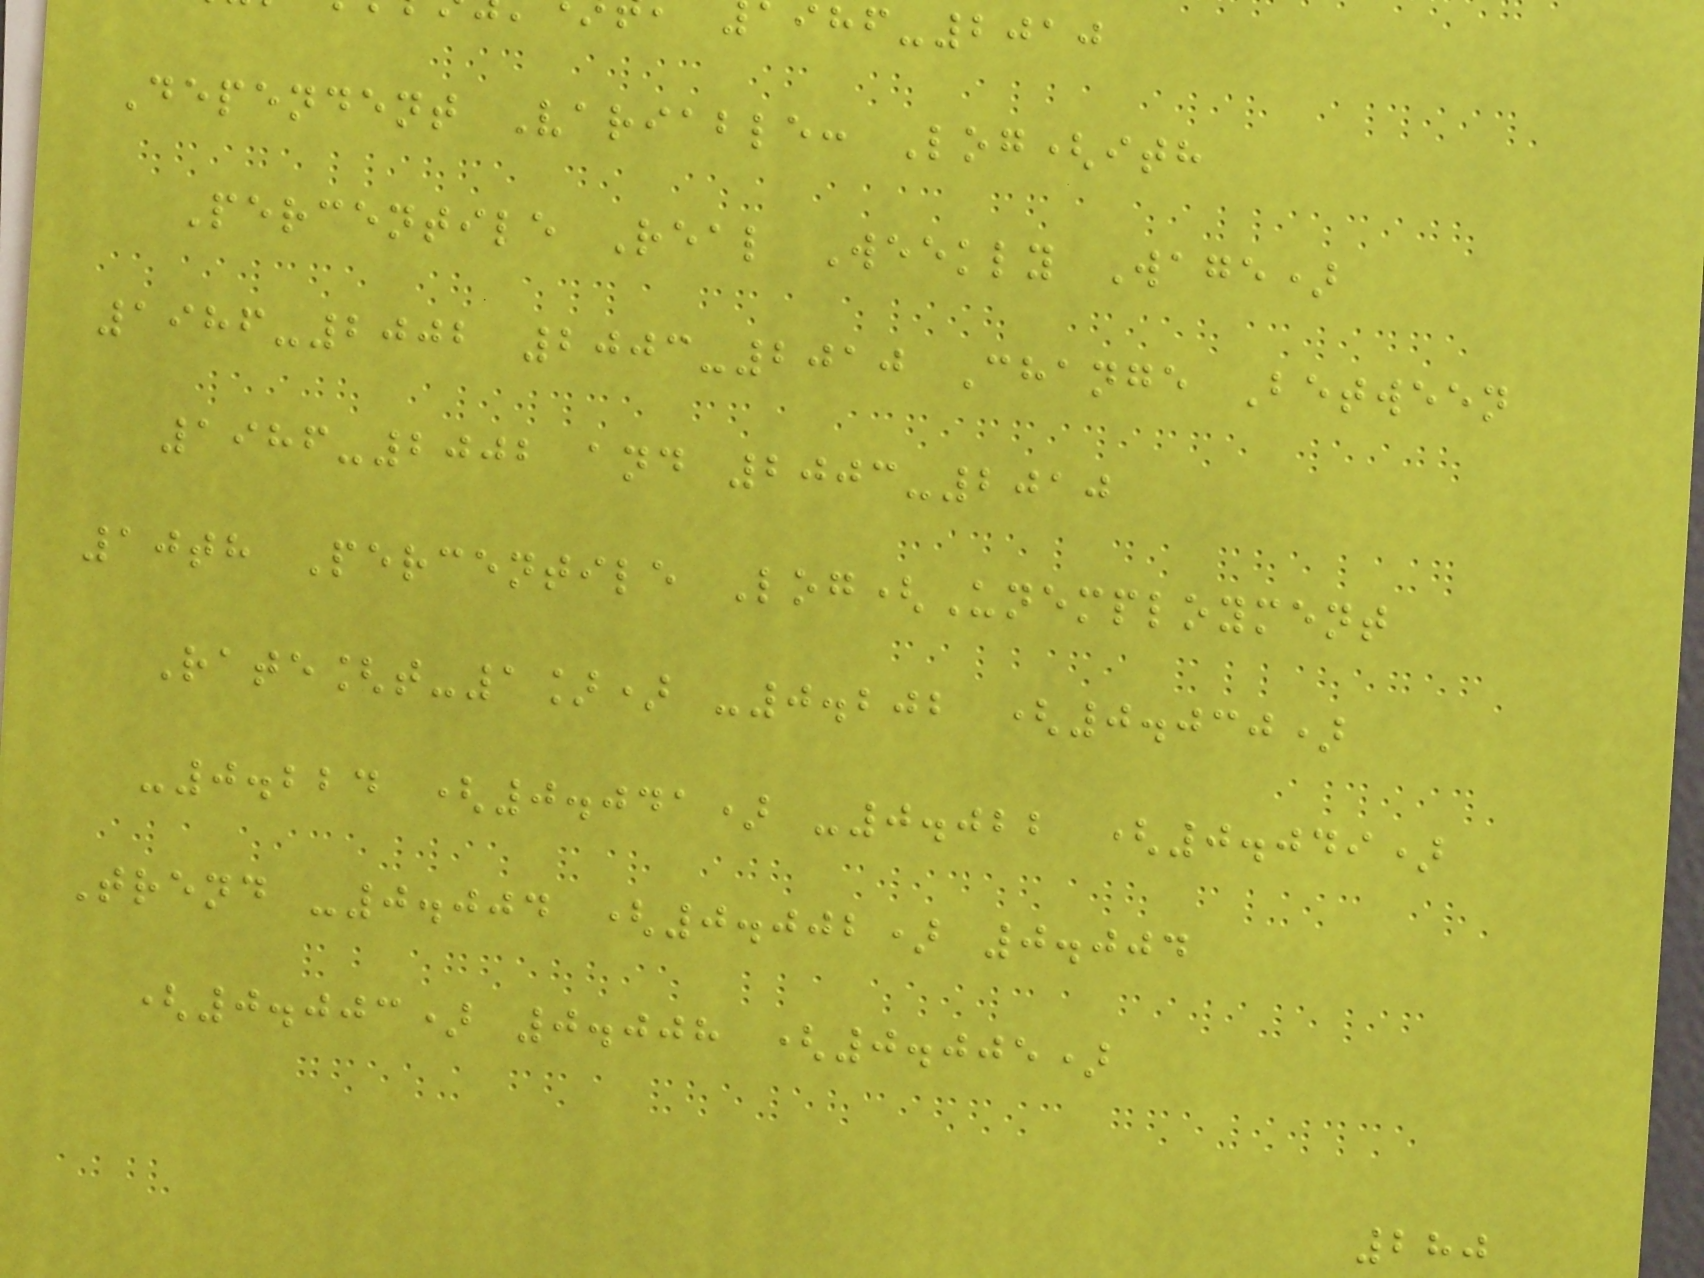Dependent Variable: Log(ith
Percentile Real Weekly Wage)
1986-2002 2003-2010 Change Between
1986-2002 and 2003-2010
10th Percentile Log(Unemployment
Rate[t-1]) -0.202 (0.030)
-0.224 (0.041) -0.022 (0.049)
Trend -0.004 (0.002) 0.004
(0.003) 0.008 (0.005)
280
